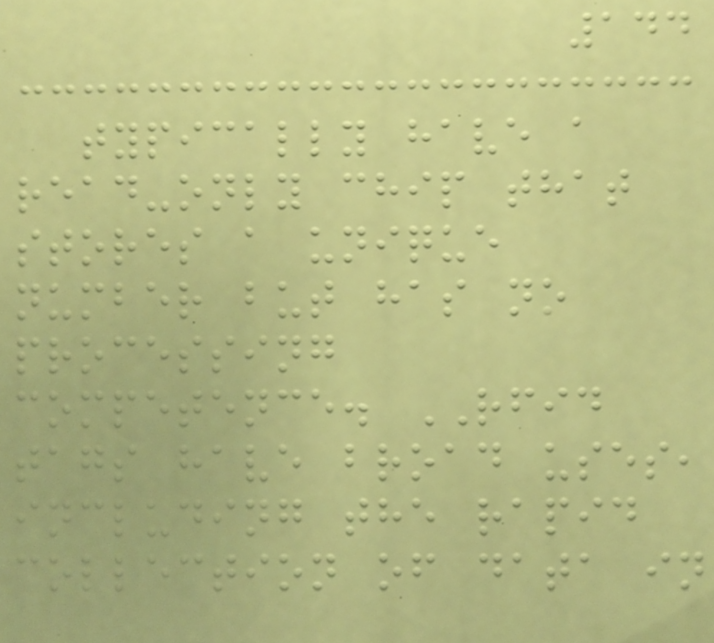144
typically have a
read-only chip that
stores a unique
number but has no
processing
competence. RFID
tags have broad uses,
including the rapid
collection of data in
